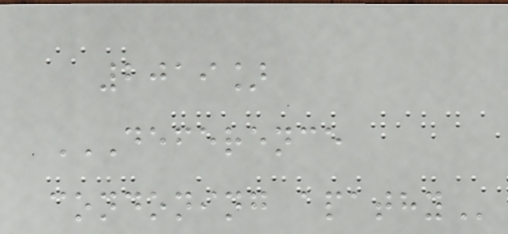2019]
DEFERENCE
CONDONING APATHY
